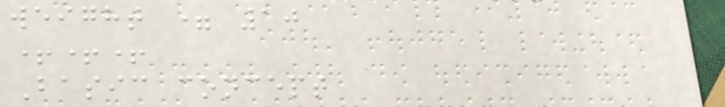weight = 10
+++
Basic concept
